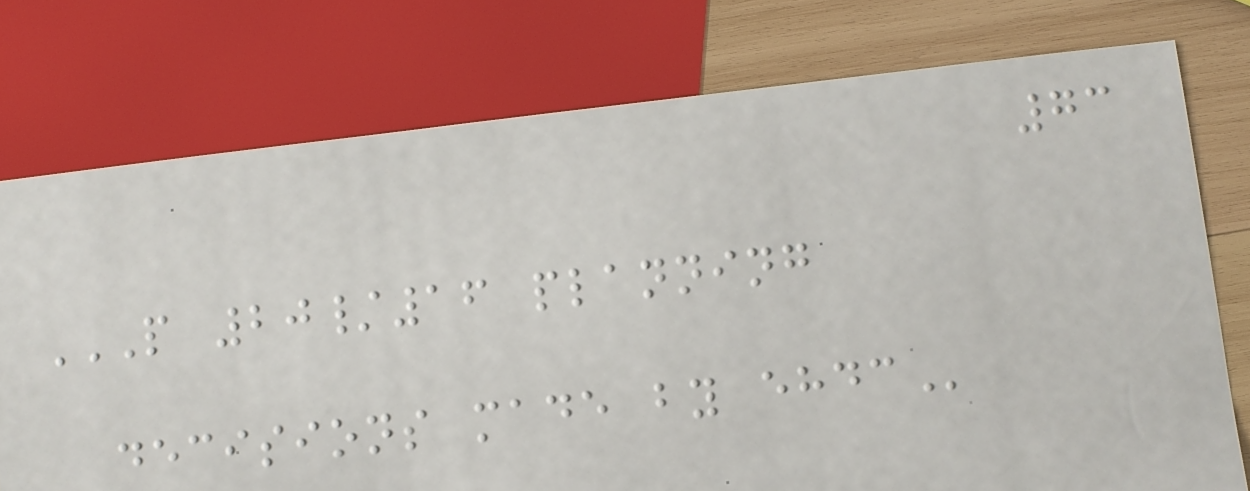73
P 20/16 PLANNING
DECISIONS MADE BY EHDC
